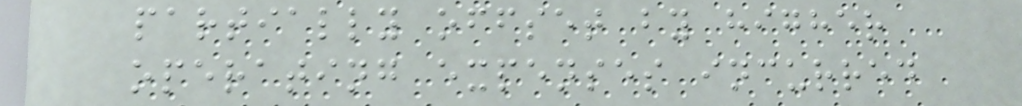partially offset by higher
operating expenses incurred
